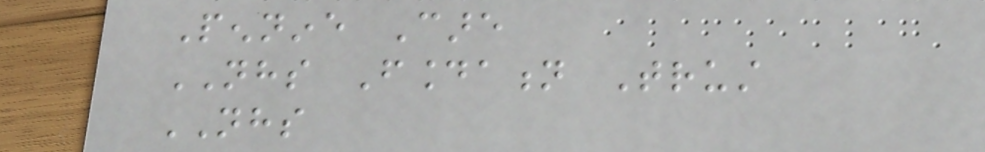Pennine Care
NHS Foundation Trust
NHS
